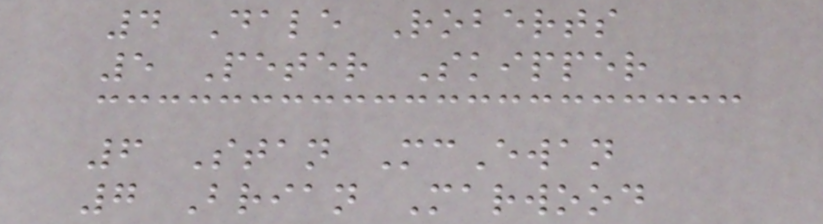4 Dale Roberts
5 Peter Skipper
6 Stan McEwan
7 Brian Marwood
